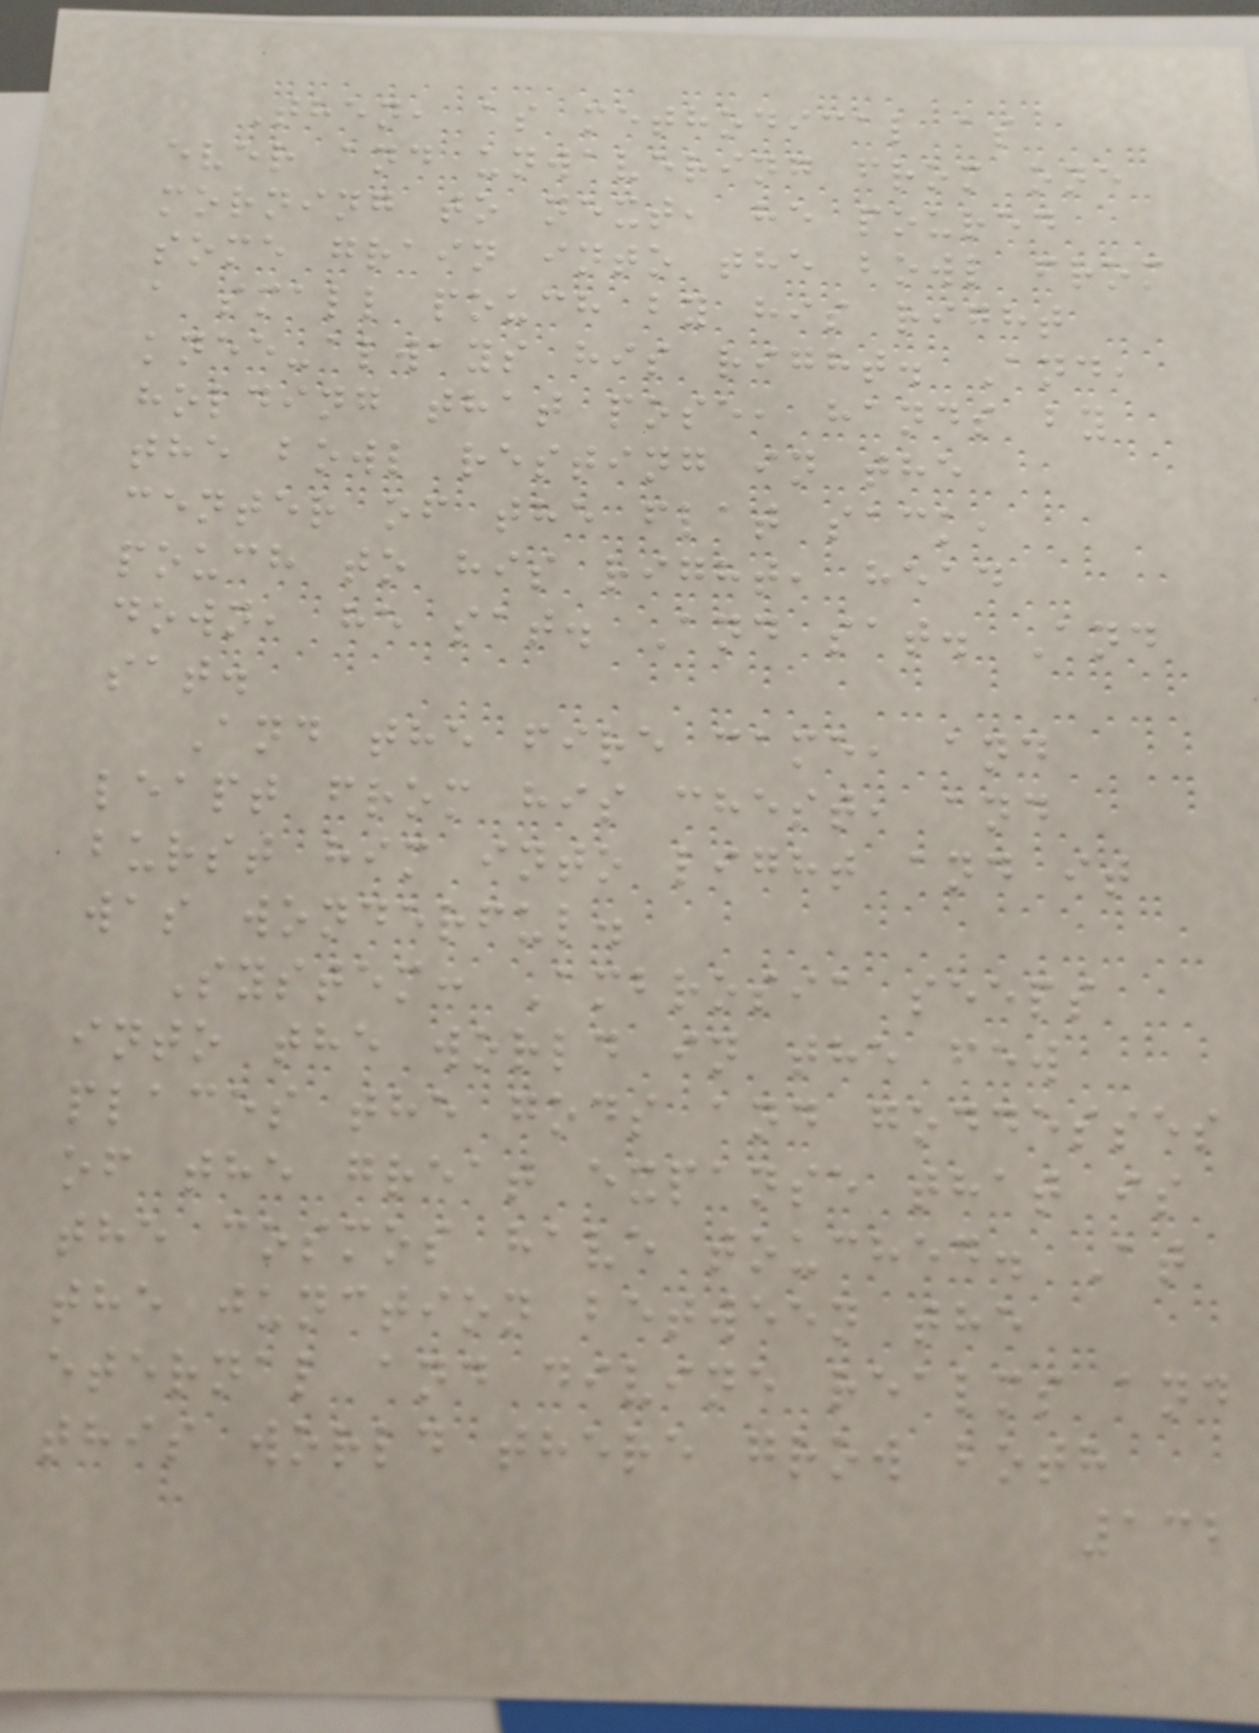Then, as methodical as
ever and unwavering from one
morning to next, he poured
some grain into the bowl from
a small pouch by his right
knee-always his right. And,
holding that pose, hands by
the bowl resting in the
center of the flat sack,
pouch to his right, head
down, he sat. And sat. And
sat.
And the fire came, and
leapt from his chest, and
burst him into light and it
was wonderful.
System: Ambrosia seeps
into the world in the few
places the gods and goddesses
of the great expanse that is
the cosmos have touched. At
the junction between the
eternal and divine realms and
this world there grow both
132
